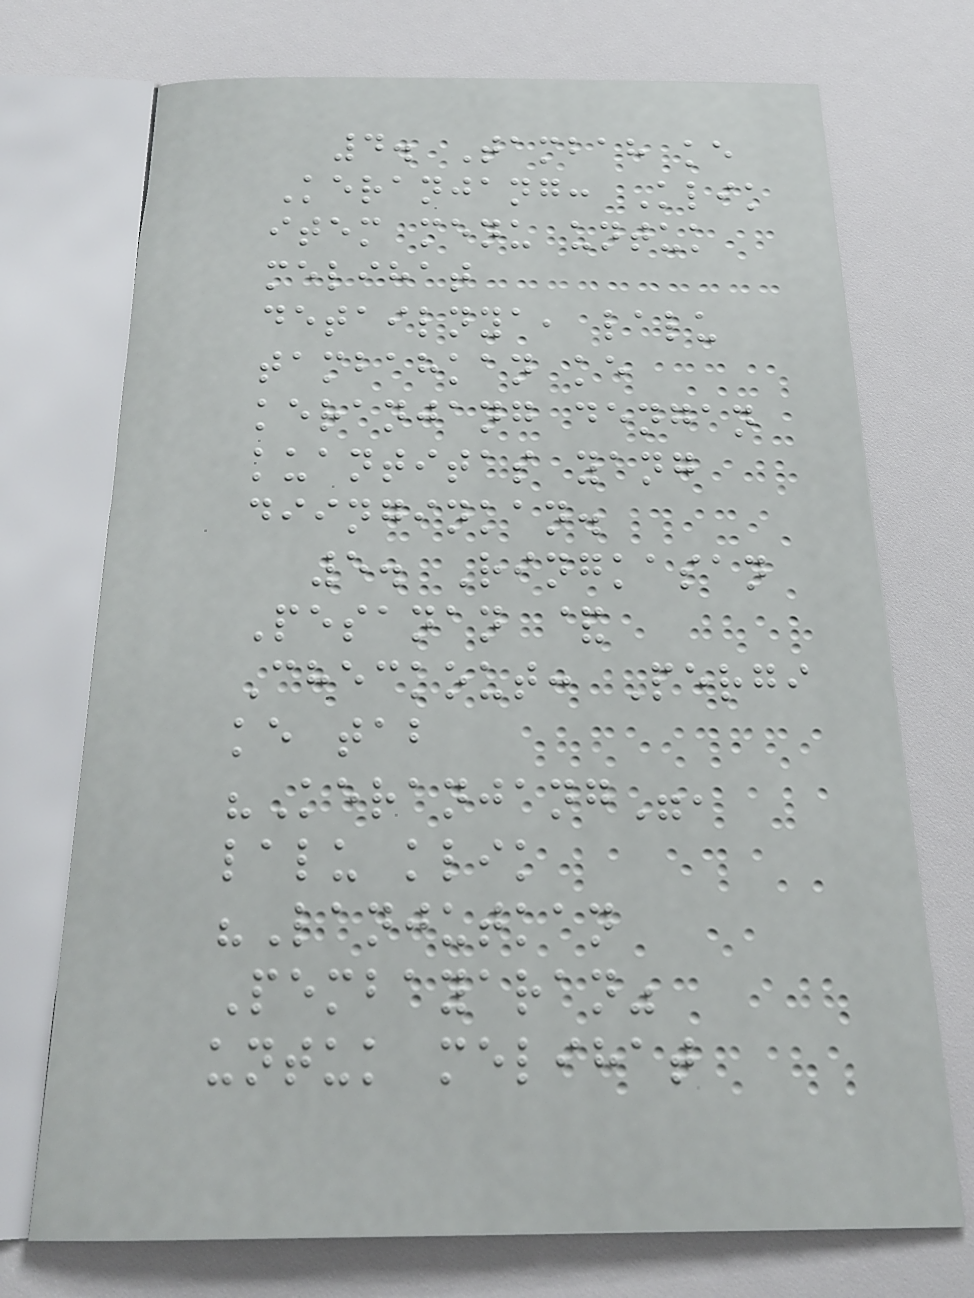4. Tambah ke
Keranjang: Klik
item menu untuk
melihat
detailnya, lalu
tambahkan ke
keranjang dengan
kuantitas yang
diinginkan.
5. Ringkasan
Pesanan &
Checkout: Pergi
ke tab
"Keranjang",
lalu klik
"Lanjutkan
Pembayaran"
untuk melihat
